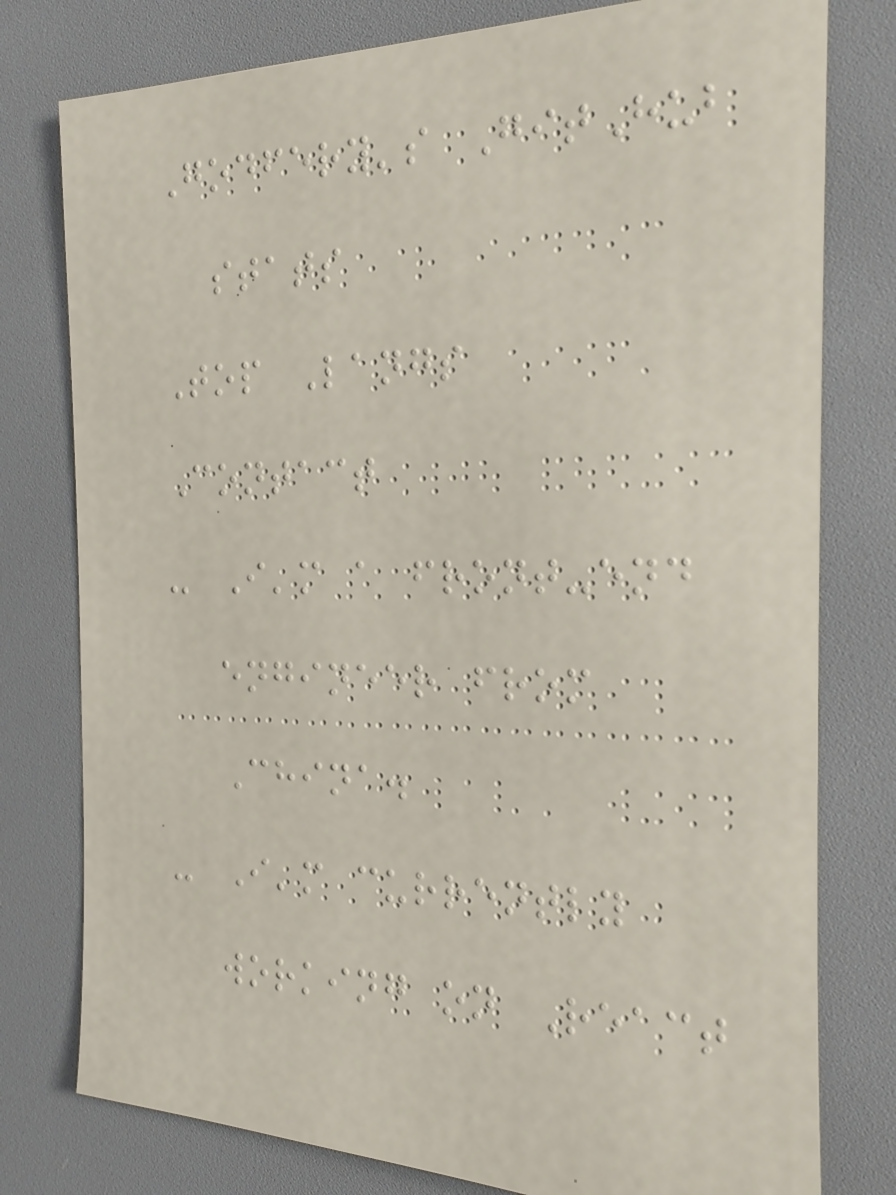Godfery's GitHub
stats
Top Langs
Contact
- I'm a front-end
engineer from
China.
- I'm currently
working on React
